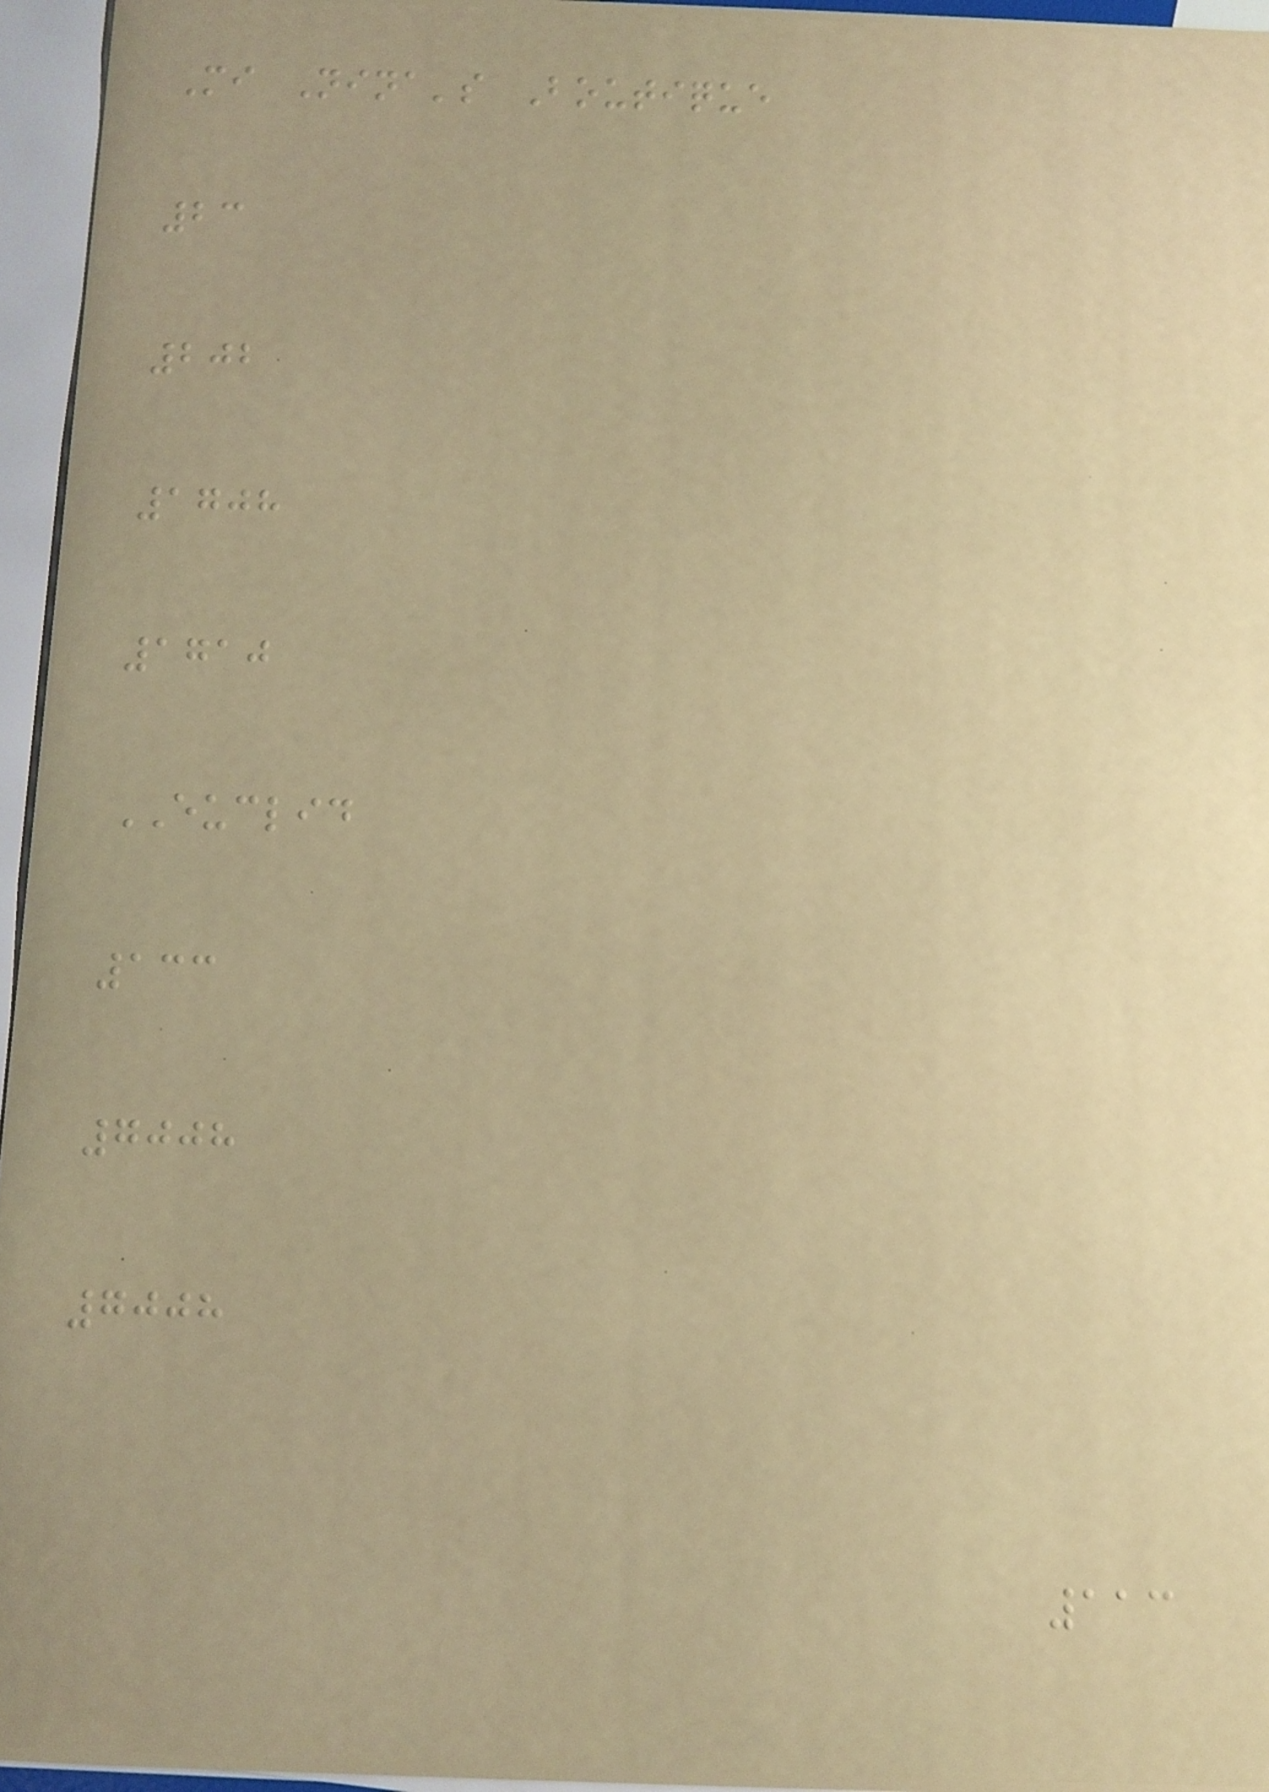Mi Nina's Boutique
23
202
1708
1710
EUCLID
133
7008
7008
113
